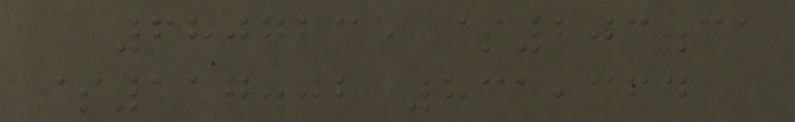6807235 $203.31
$117.02 831,364
